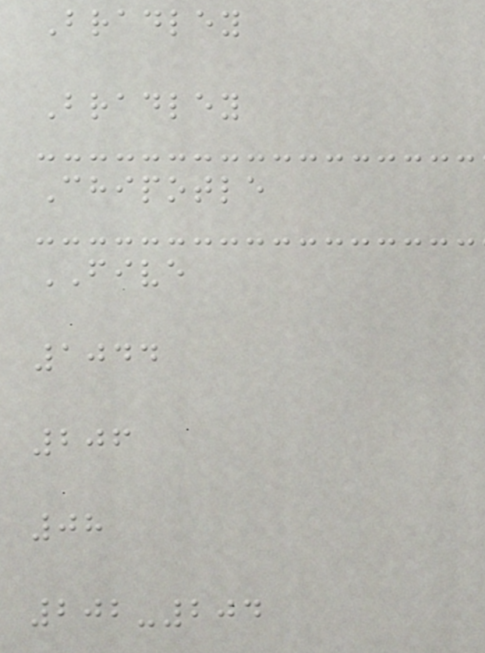Bradley
Bradley
Chipotle
FIVE
1044
206
08
202-204
